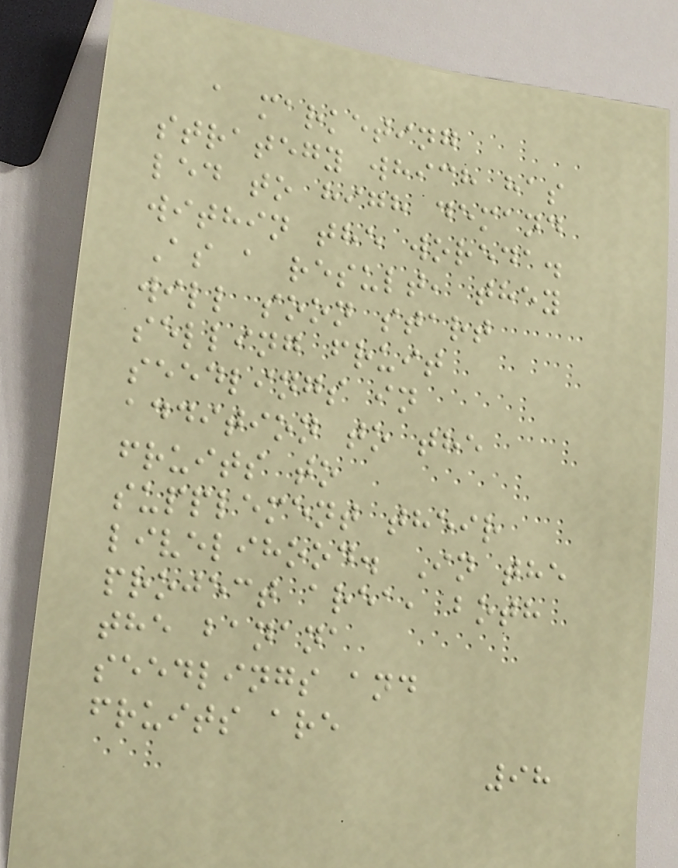a marketing
strategy which has
led to high demand
within the woreda.
As a result, they
will soon start
selling fruit
seedlings in
addition to the
fruits to
supplement their
livelihood. In the
project area, both
the banana
seedlings and
fruits are
98
